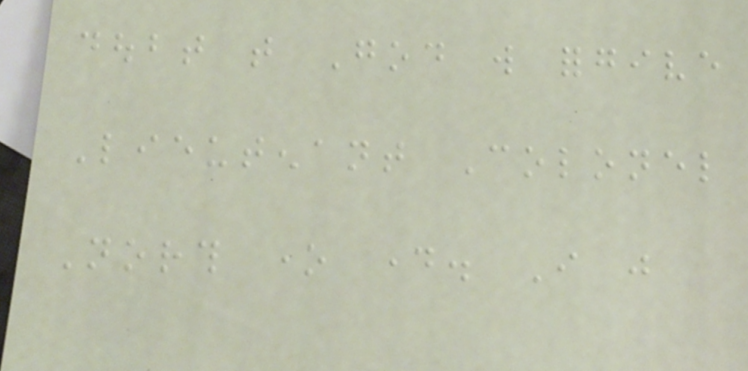doubt that God will forgive
Lieutenant Colonel
North one day. I just
